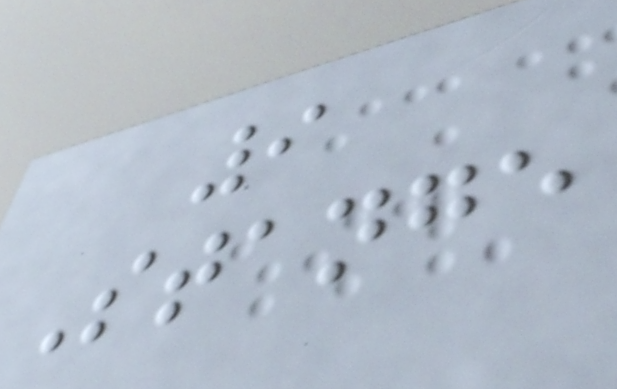9
Stange
